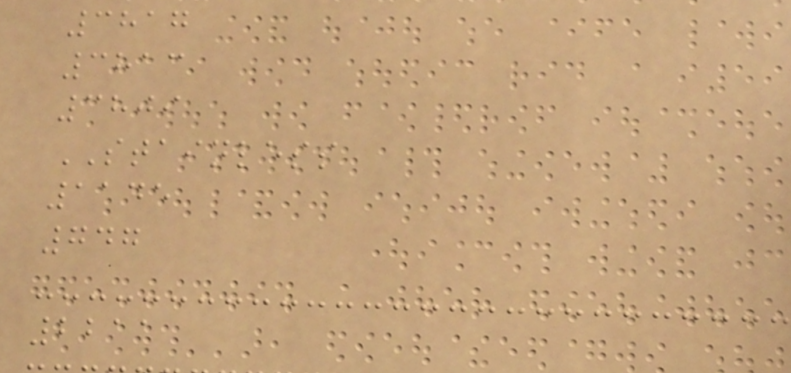3817
3813
3809
STAINLESS
1145
747
2211
